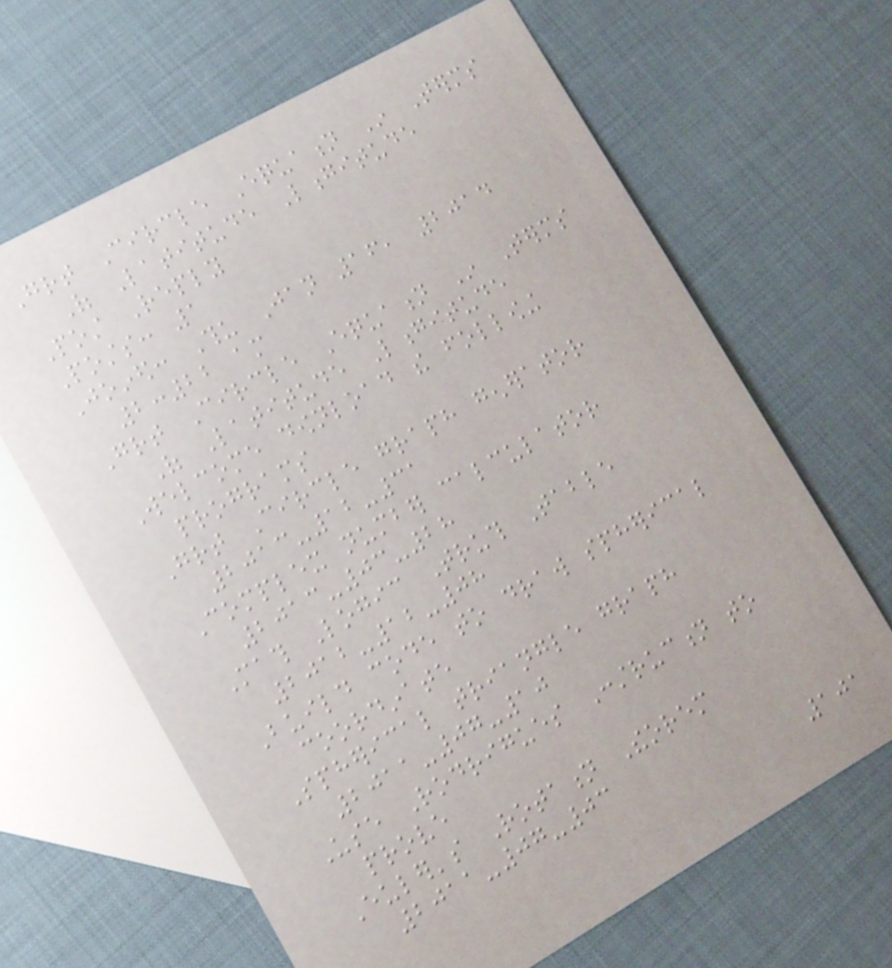Great Circle Equation In Terms
Of Latitude Longitude
Post Reply
Posts: 1
Joined: Thu Jan 16, 2014
2:22 am
Great Circle Equation In Terms
Of Latitude Longitude
Welcome download the following
programs
Great Circle graph generator
2013-12-31
Complex number calculator
2013-03-28
Math Logic Truth Table
2012-12-08
Build code to draw spherical
coordinate
Spherical triangle graph
2011-07-10
Use Rodrigues Construction to
prove
Euler's Rotation Theorem
2011-07-03
101
